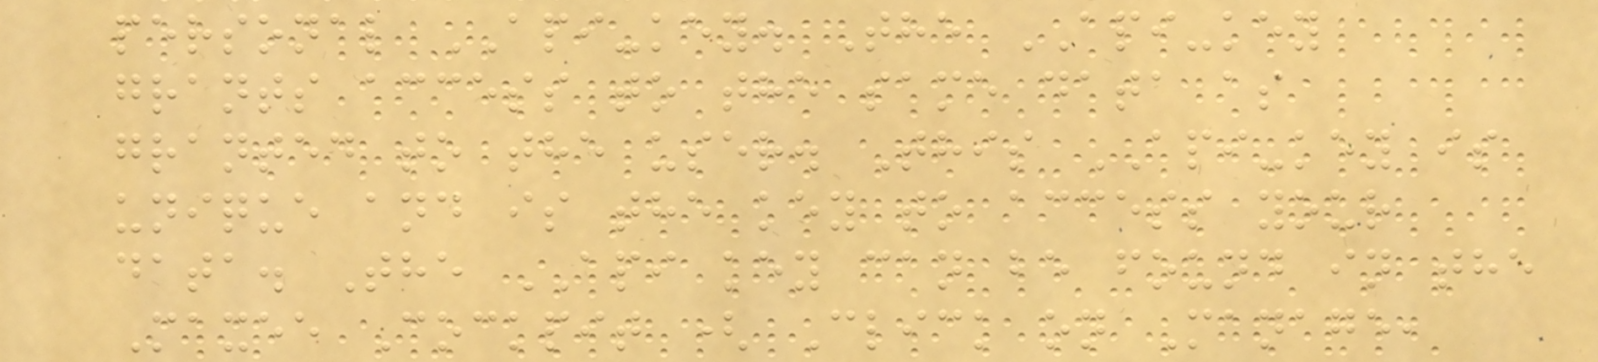personal API-key. The API-key
grants access to the same data as
granted to the user. This API-key is
unique and is the key to access your
data. The API key can be found in the
Maxee Cockpit ( Click on Manage,
